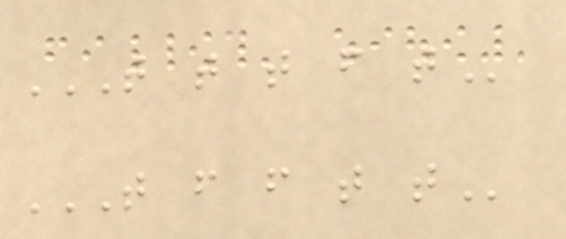T T T F T
T F F T T
